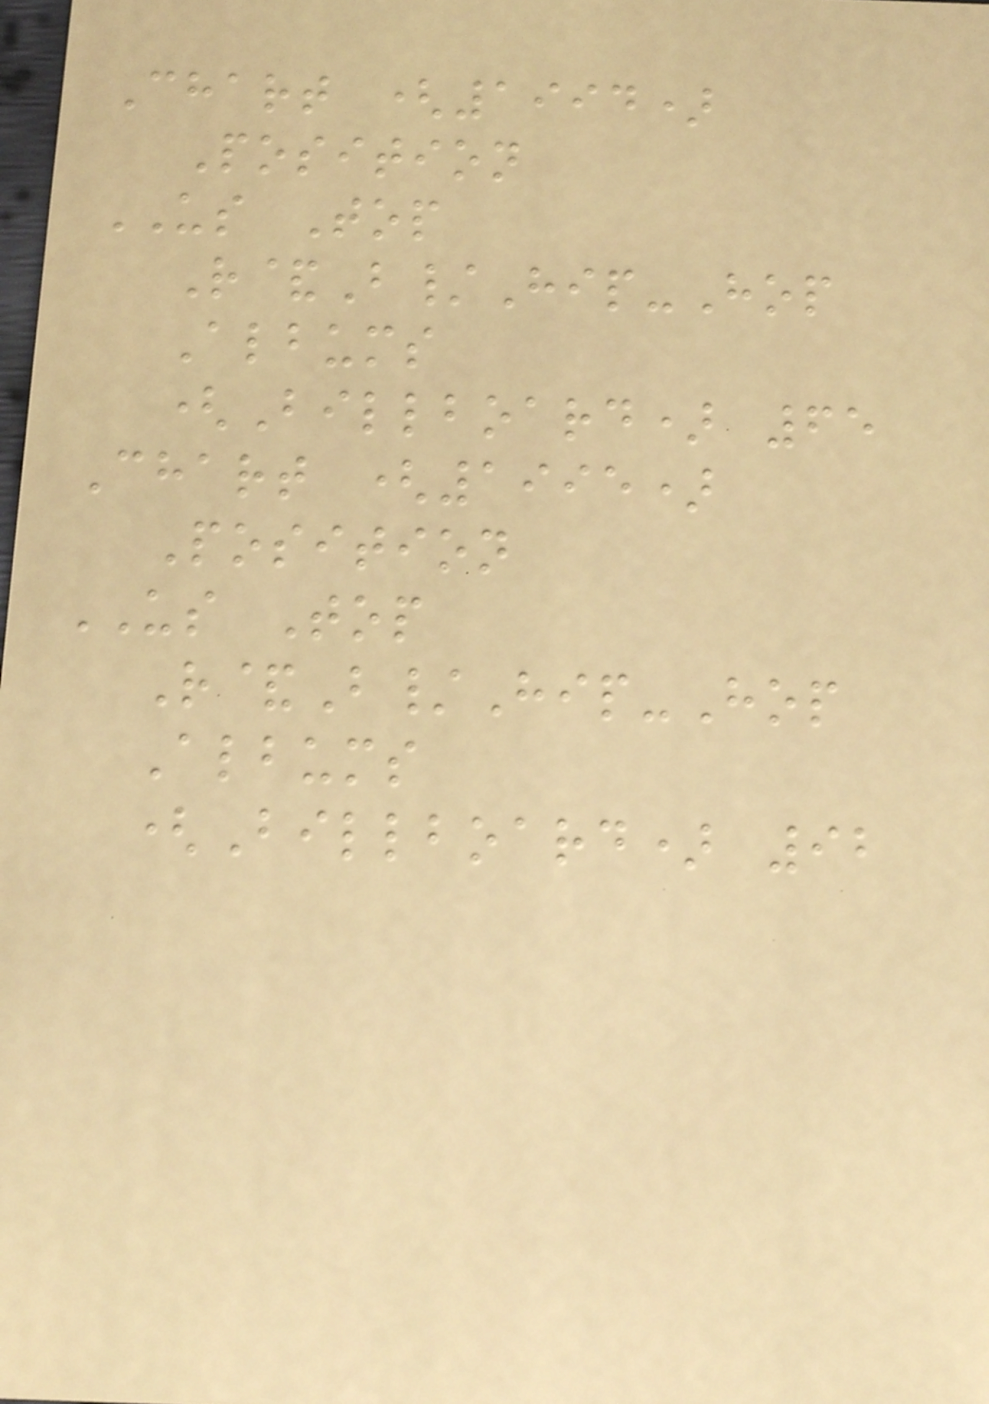Chart (1994)
Position
US Top
R&B/Hip-Hop
Albums
(Billboard) 65
Chart (1995)
Position
US Top
R&B/Hip-Hop
Albums
(Billboard) 92
